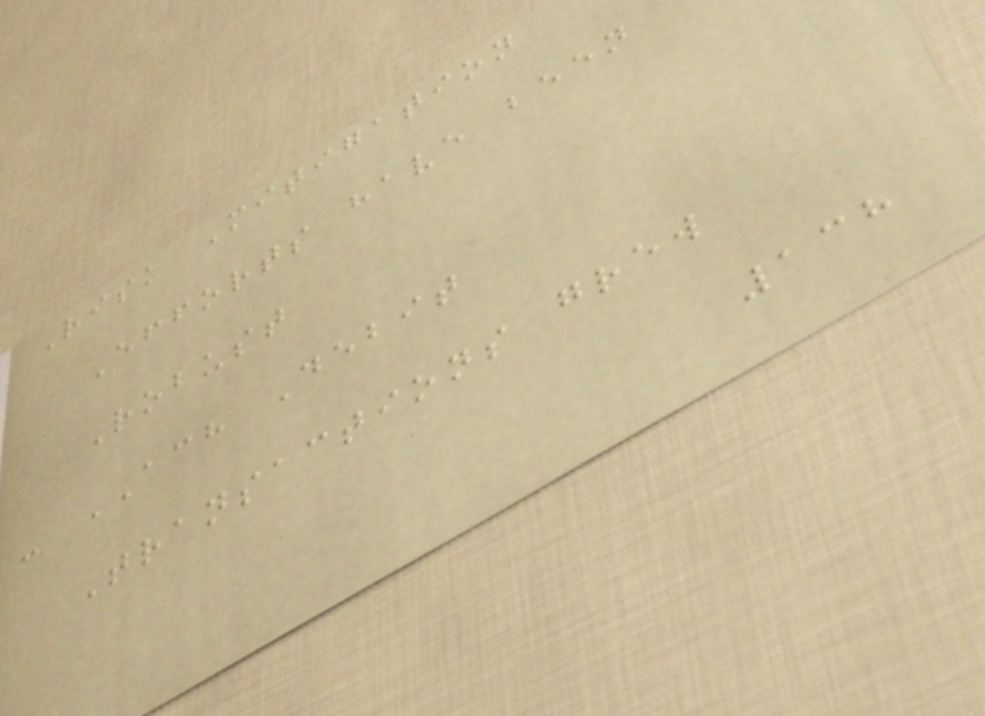Risk Mitigation
Efforts have been
Robust
- ACH Debit
Transactions grew
138
